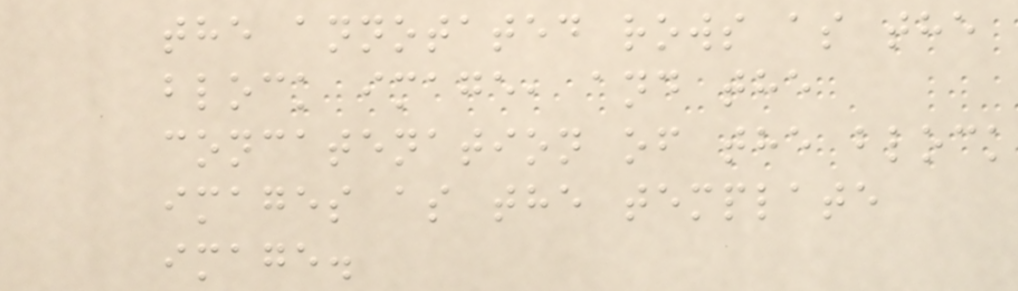the annotated rows as the
block image, and the
concatenation of the block
images as the template
image.
